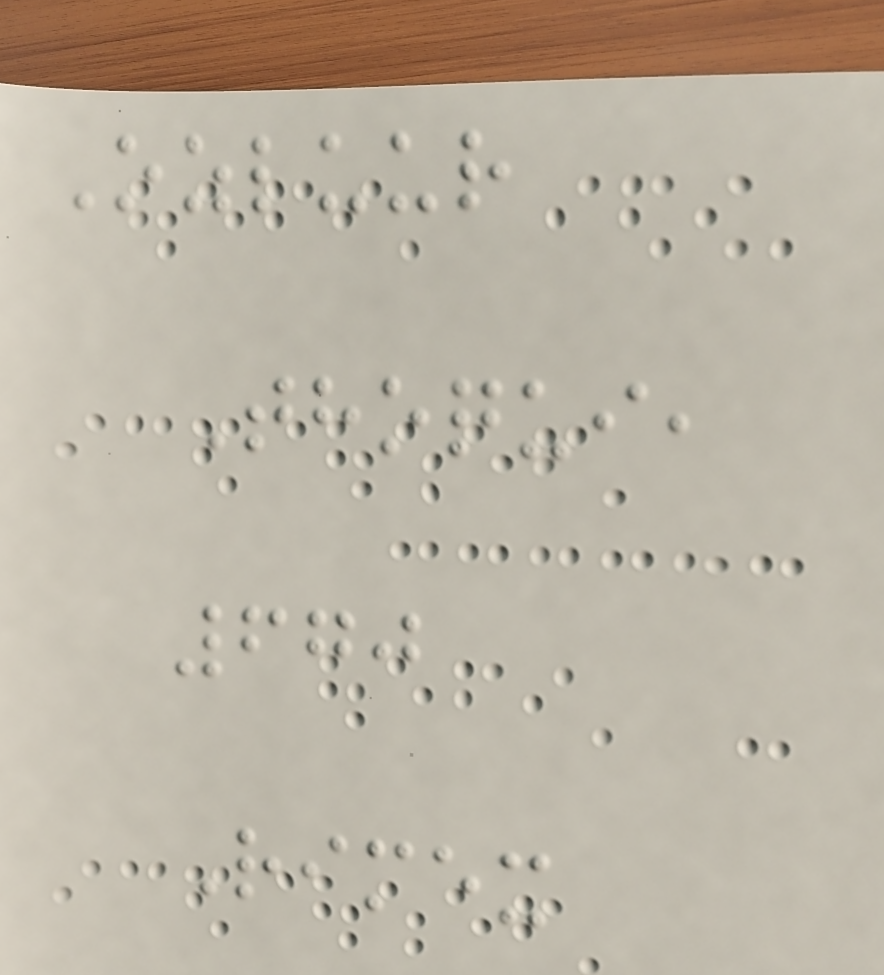Ozluur
Thoqui,
670
Rimex
